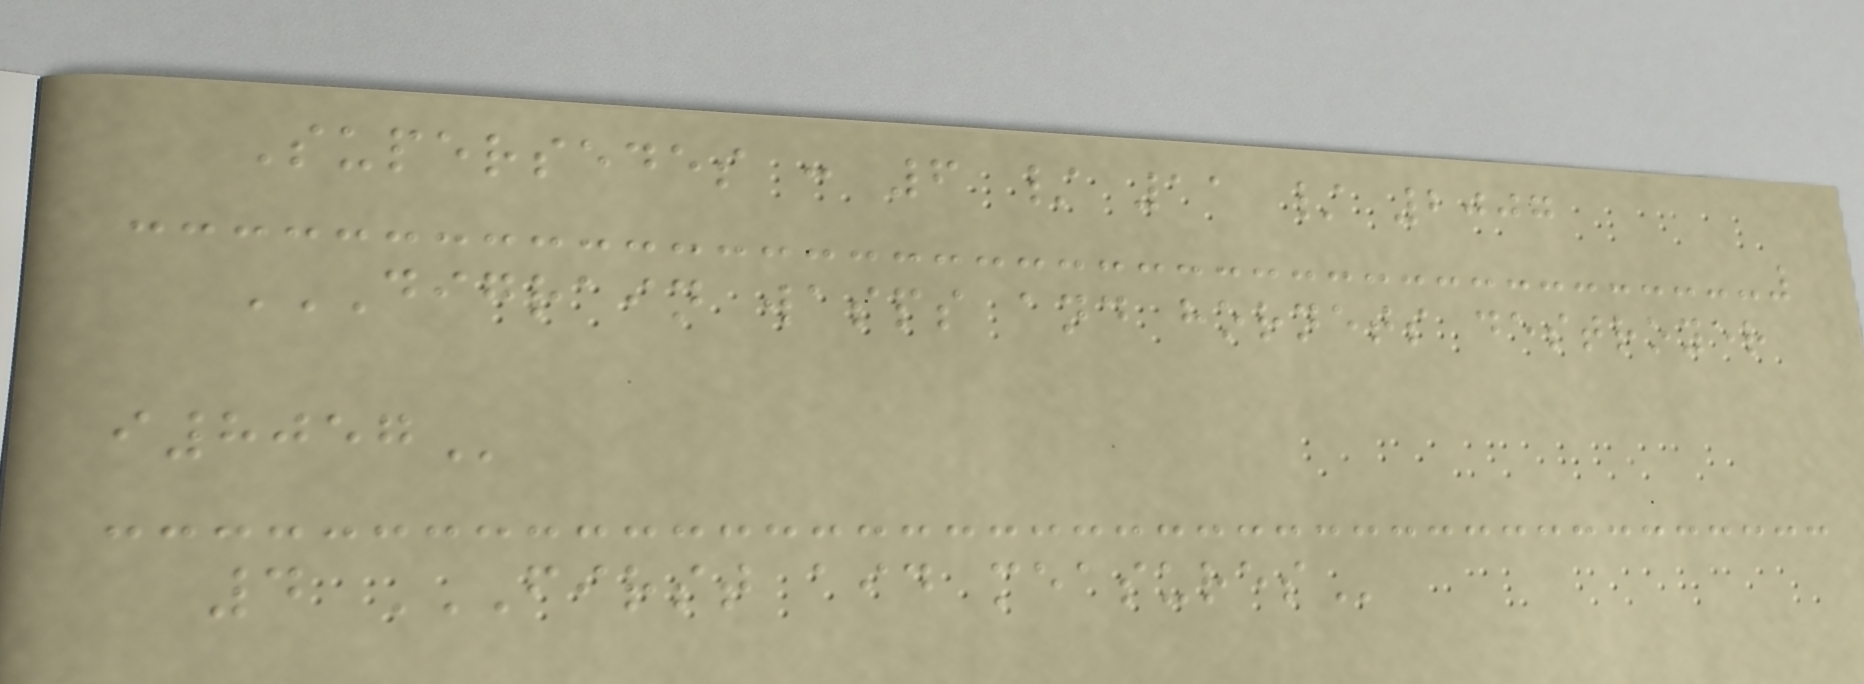Supersedes : 6 / 11 / 2007
DIGRAIN WASPS AND HORNETS DESTROYER
I8057
4 FIRST AID MEASURES
